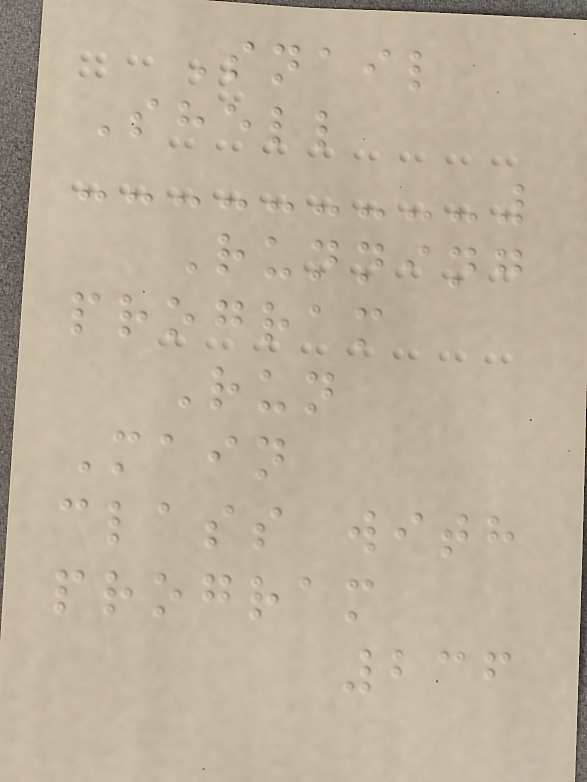Snail
Shell
Running
program
Run
Main
class with
program
236
